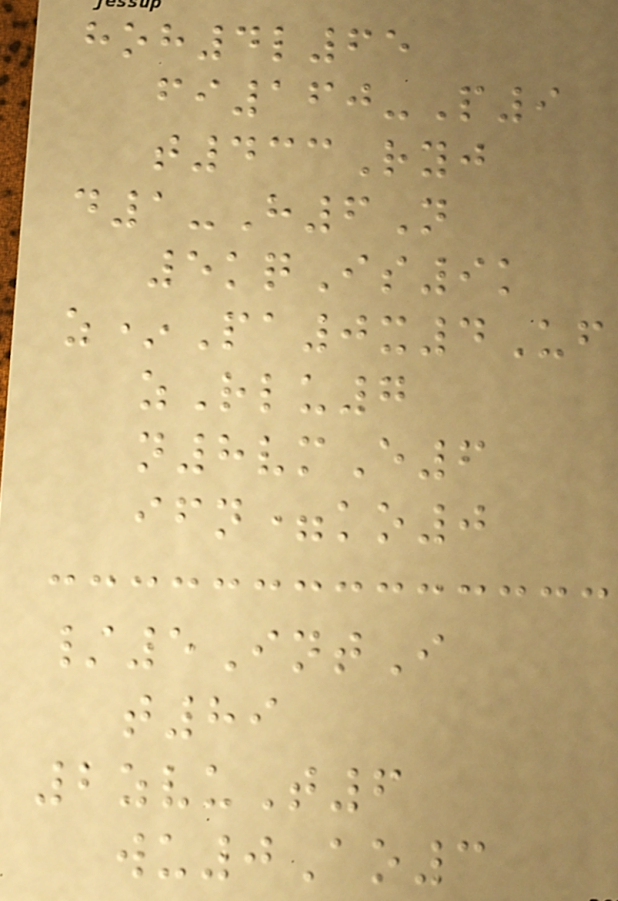hoh4l65
fi160-P9
t433Ryj
d1-H6N
5kqIs9k
z*Pa0x4Uf
zRlu7
n8vmE6
ifn=ko0
/5IntI
t89
2zvuT6
wu0Ao3
